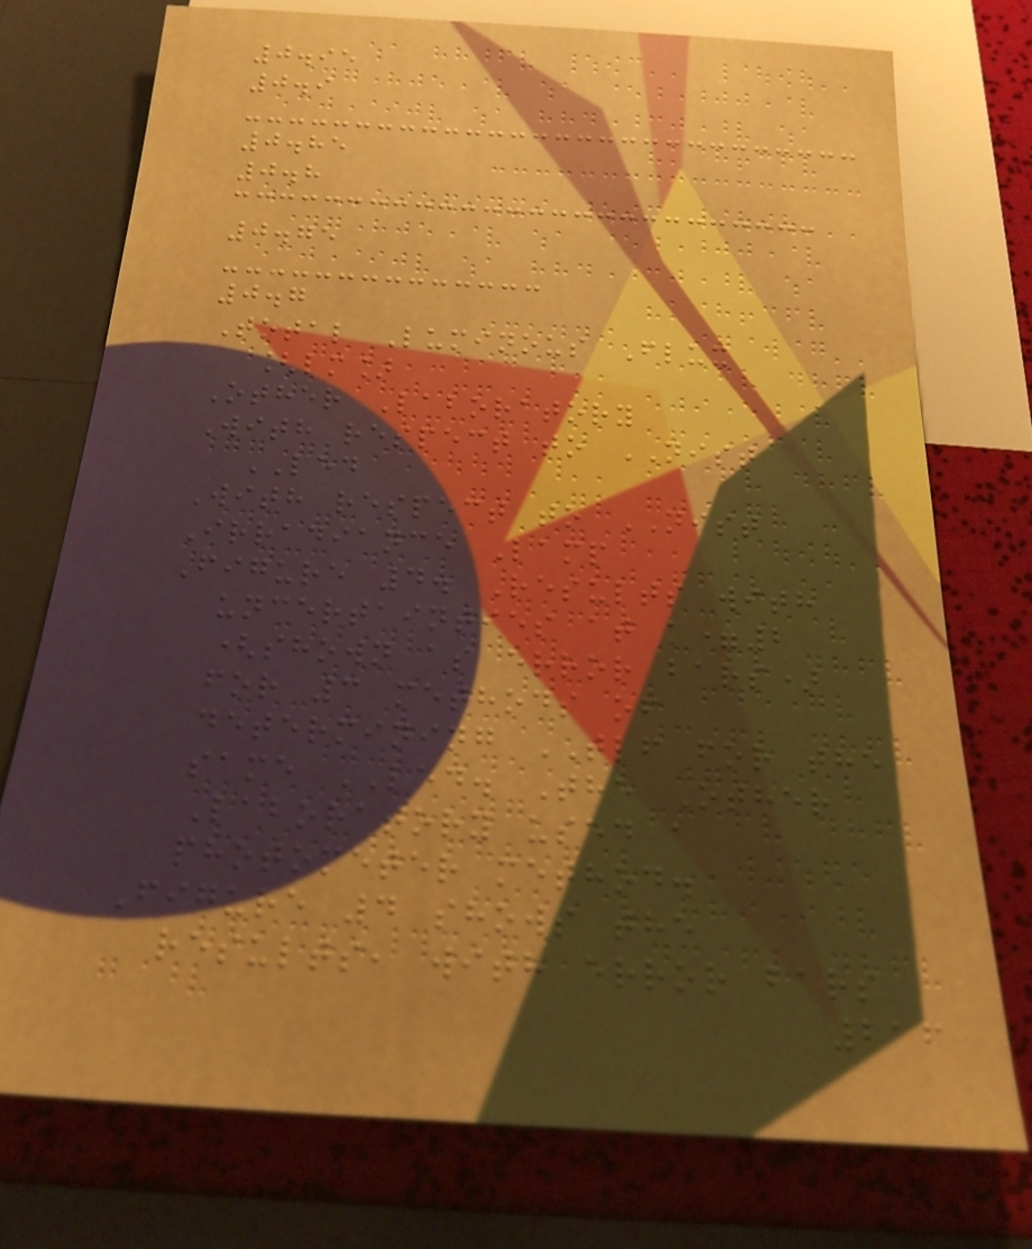0.95
0.9
0.85
0.8
0.75
0.7
Total Luminous Flux
[lm]
Other Laboratory
With respect to NIST
LED
With respect to NIST
Irradiance Lamp
Figure 4. Results with
uncertainties at k=2
(shown as error bars)
for 3 methods of
determining TLF for the
same LED. The Other
Laboratory used a
photometer method.
Figure 4 shows the
results, with error bars
216
